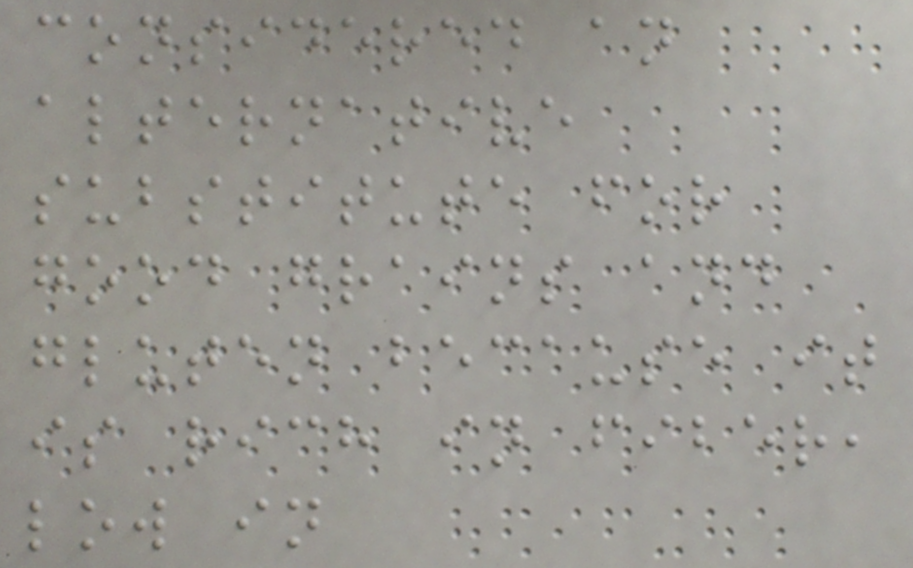considered an
alternative
substitute for
good grains and
gluten because it
is rich in fiber,
low in
